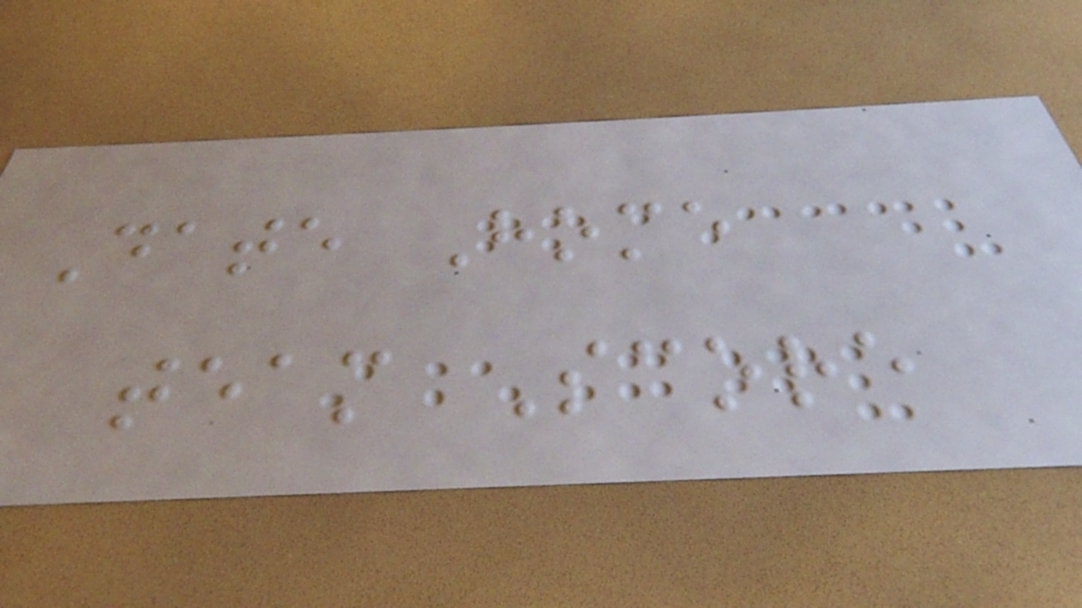Date Home
team Score
